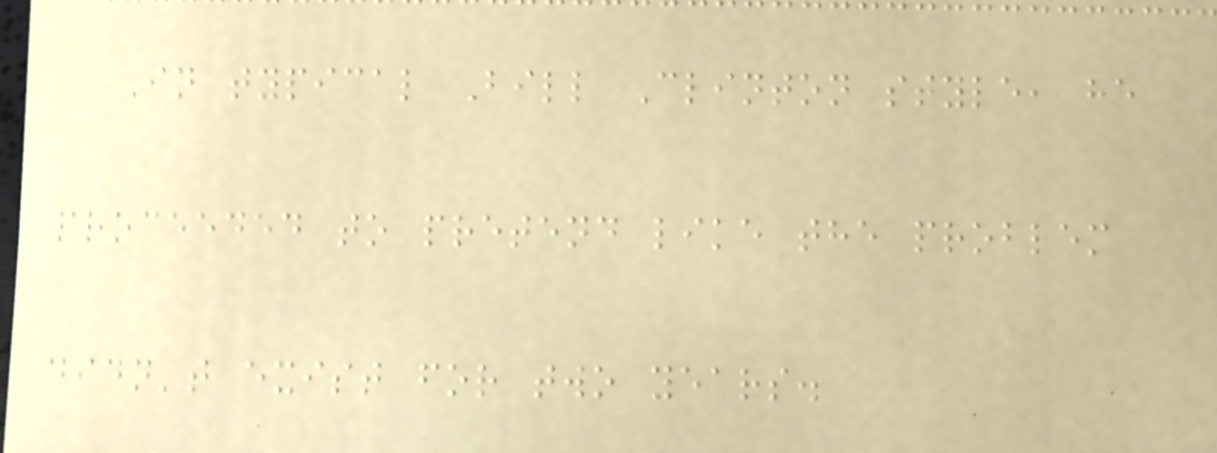In typical Bill Clinton style, he
proceeded to pretend like the problem
didn't exist for two years.
